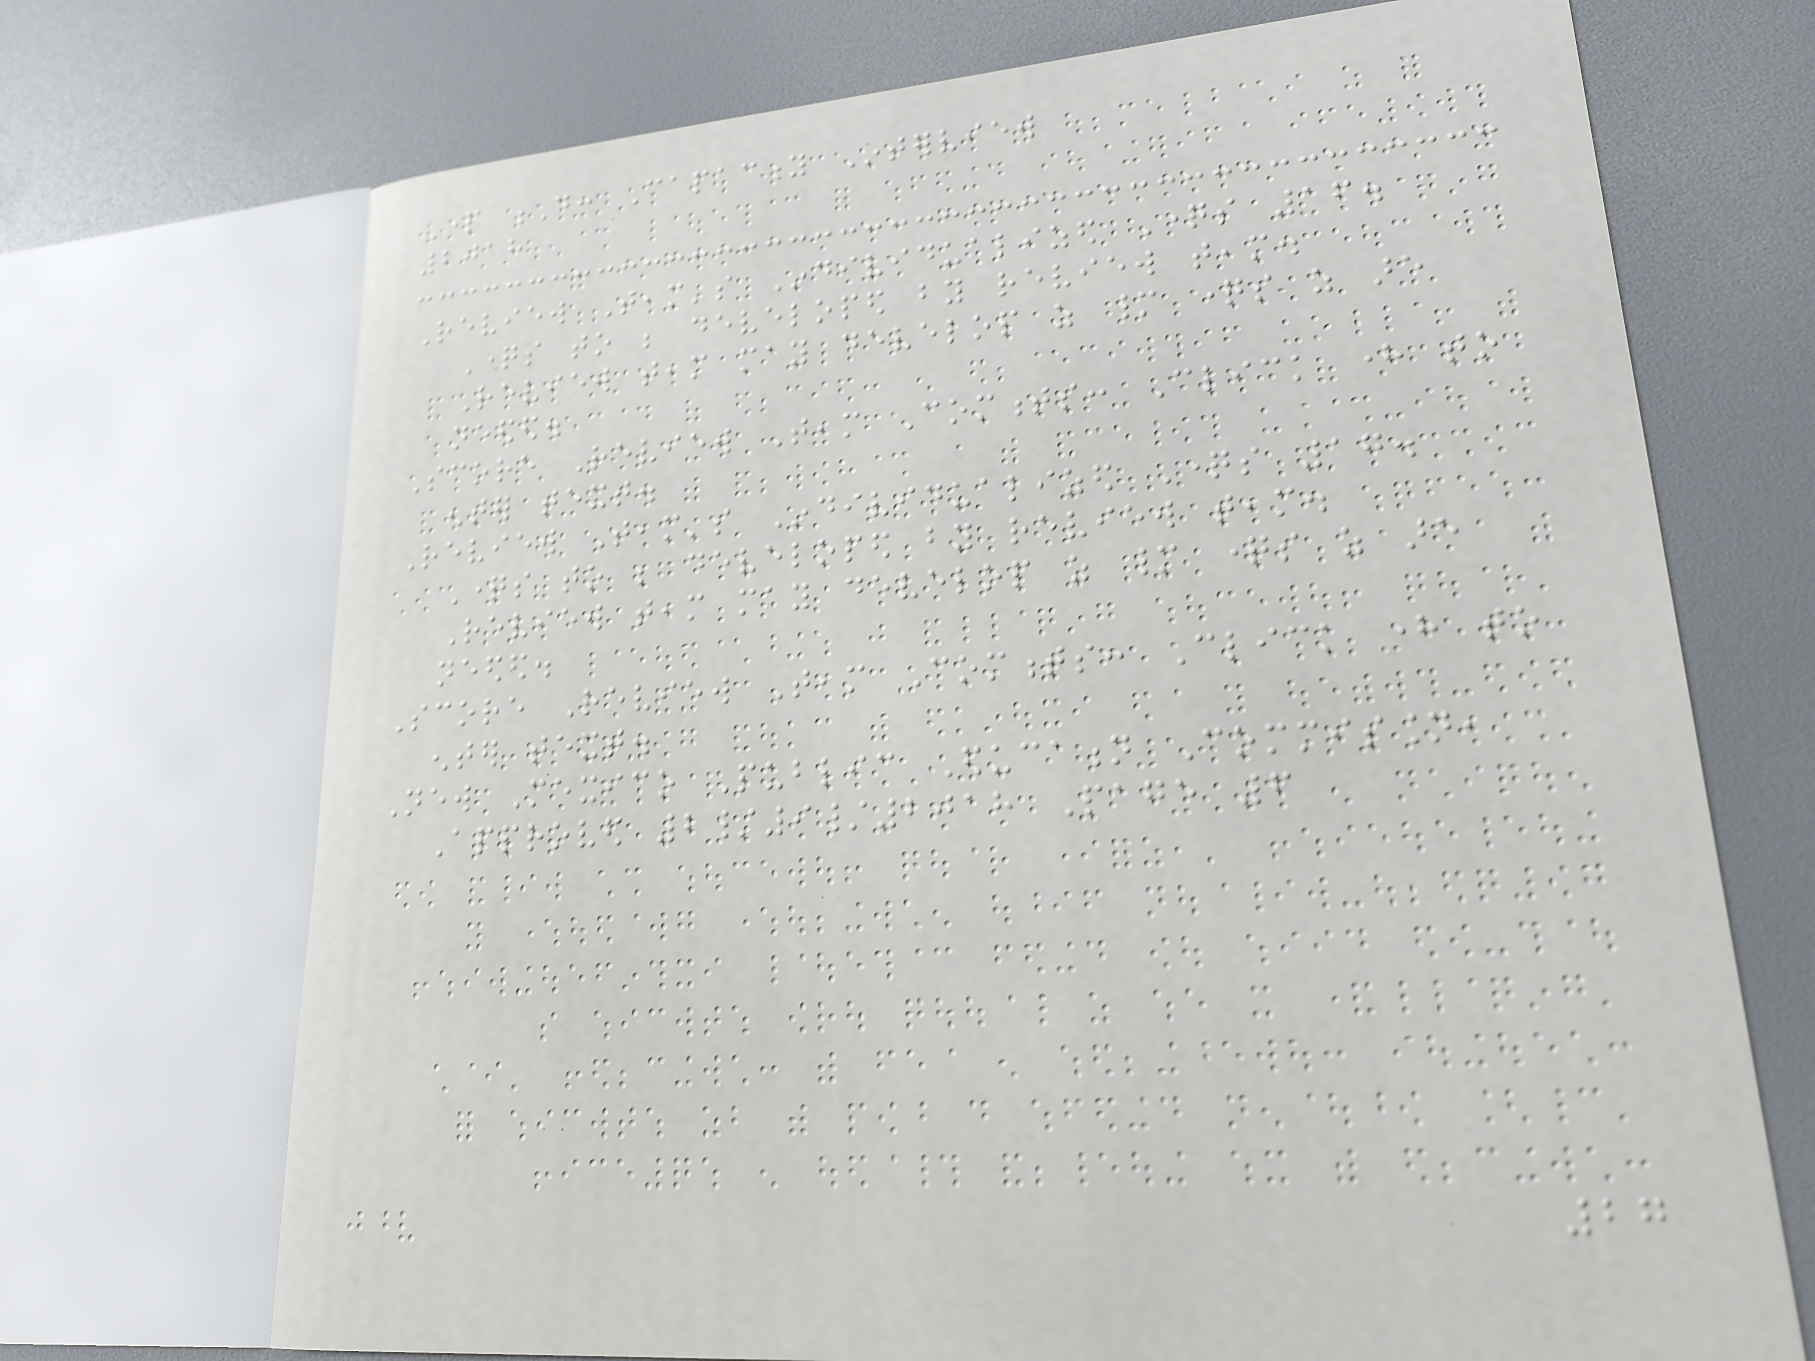Part D: Capacity Interview
2018
Review Team's Individualized Questions 16.
Questions to be developed by review team.
Review team may develop as many questions as are
needed.
Score Review Team Comments: Click here to
enter text.
Review Team's Individualized Questions 17.
Questions to be developed by review team.
Review team may develop as many questions as are
needed.
Score Review Team Comments: Click here to
enter text.
New Mexico Public Education Commission,
Approved 2/9/2018 Page 6
27
